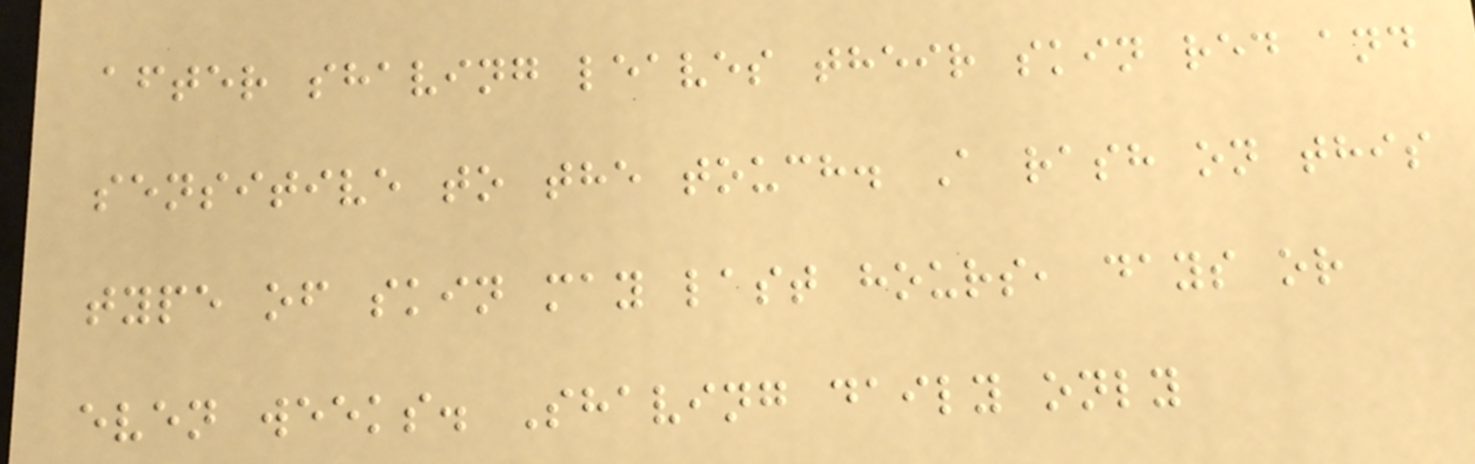after shaving leaves their skin red and
sensitive to the touch. A rash on this
type of skin may last hours, days or
even weeks. Shaving daily only
